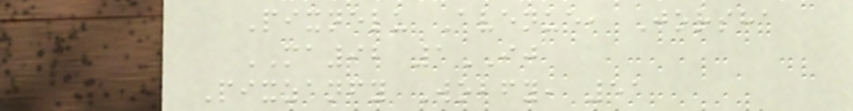Pixnelu Avenue, Jorsha
MA92 1IJ
Pixzanfy Wobfy, 51
